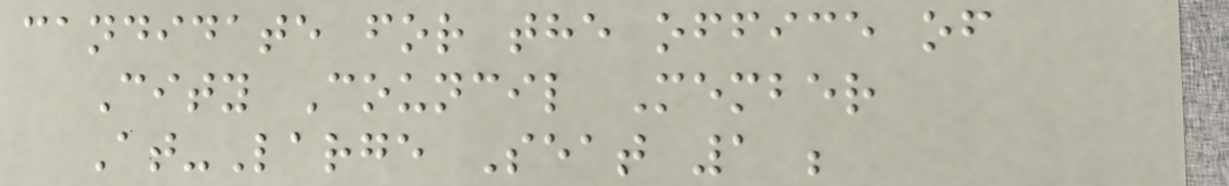candidate for the office of
City Council Member
At-Large Seat 1 ;
